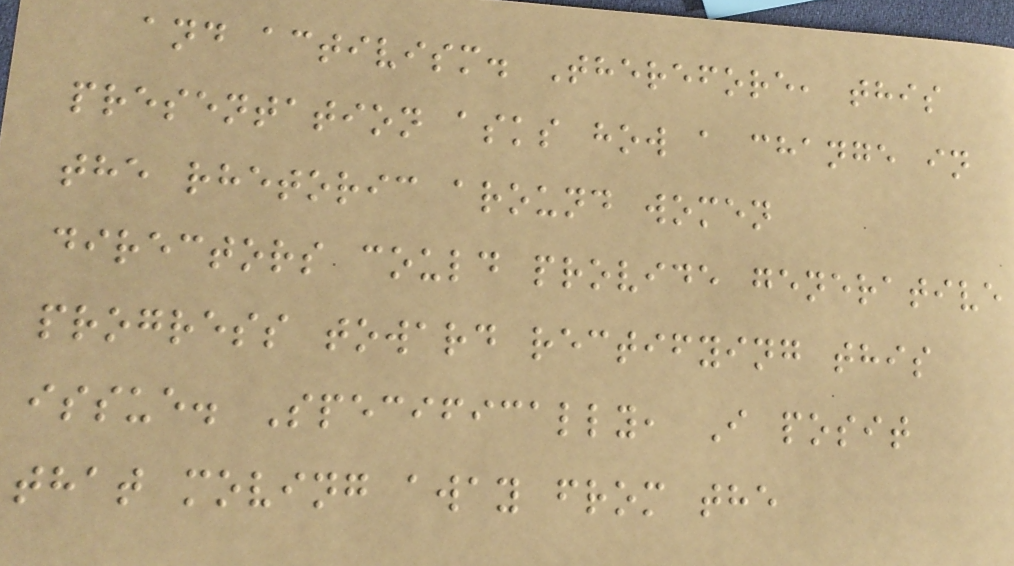and activism. Therefore, this
presentation asks how a change in
the rhetoric around women
directors could provide generative
progress toward rectifying this
issue. Specifically, I posit
that moving away from the
